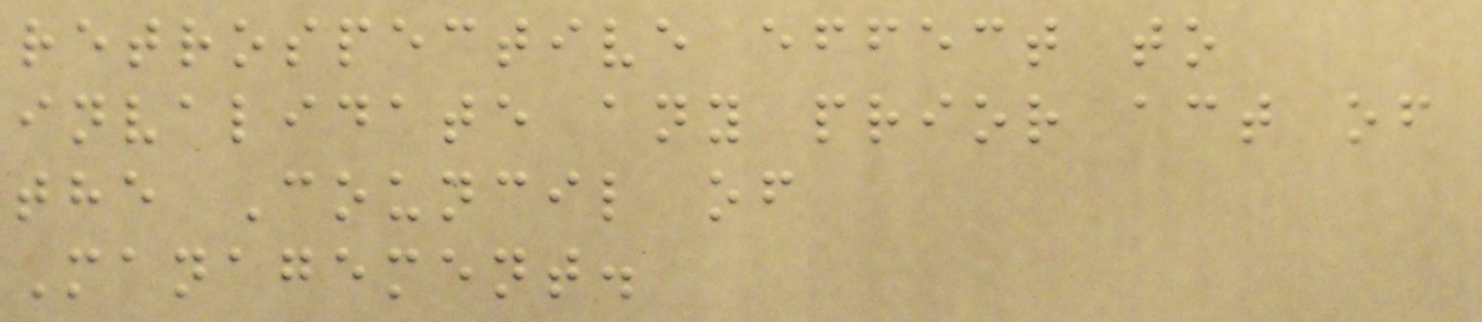retrospective effect to
invalidate any prior act of
the Council of
Management.
